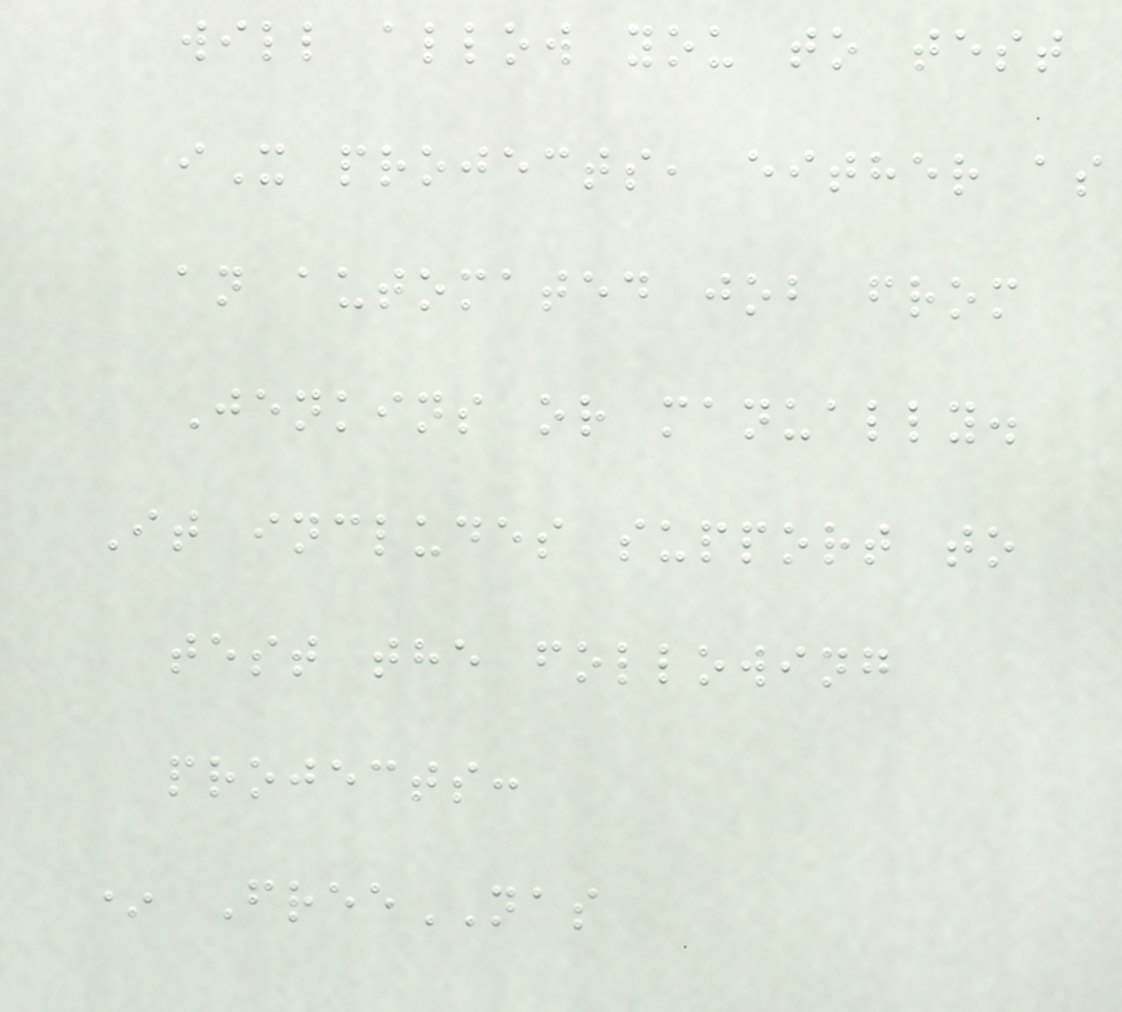will allow you to test
iX projects, either as
an automated job from
Jenkins or manually.
It includes support to
test the following
projects:
* FreeNAS
